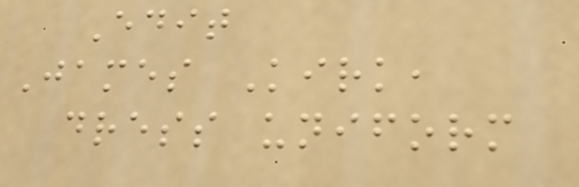Edit
James Kirk,
dress uniform
